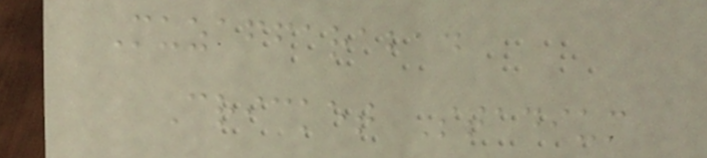Muzaffarabad
Cricket Stadium
